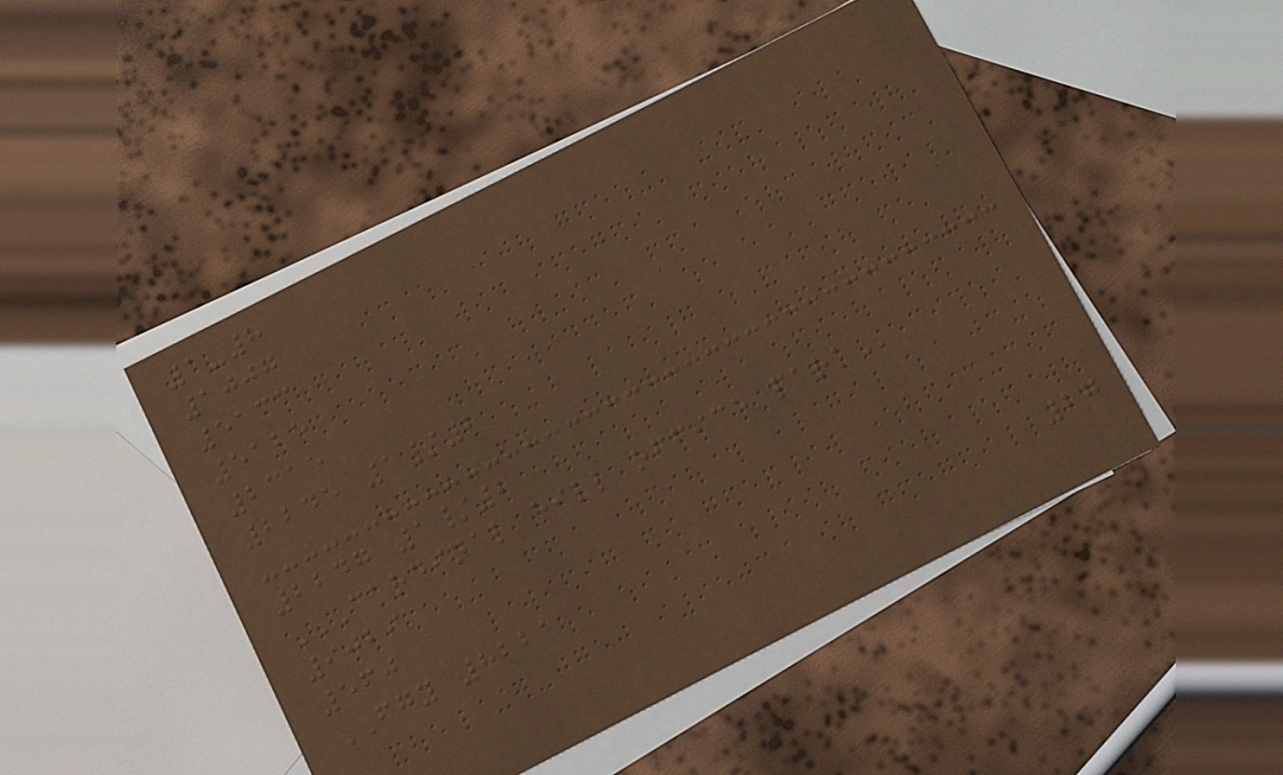1-8
1007
5133
5125
2315
2245 1/2
2247 1/2
CARDINAL HILL OFFICE PARK
9029
560
FGY 8221
27
